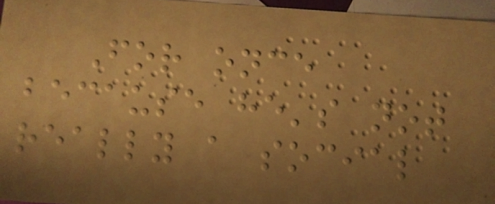For once
because he's not
really a social
